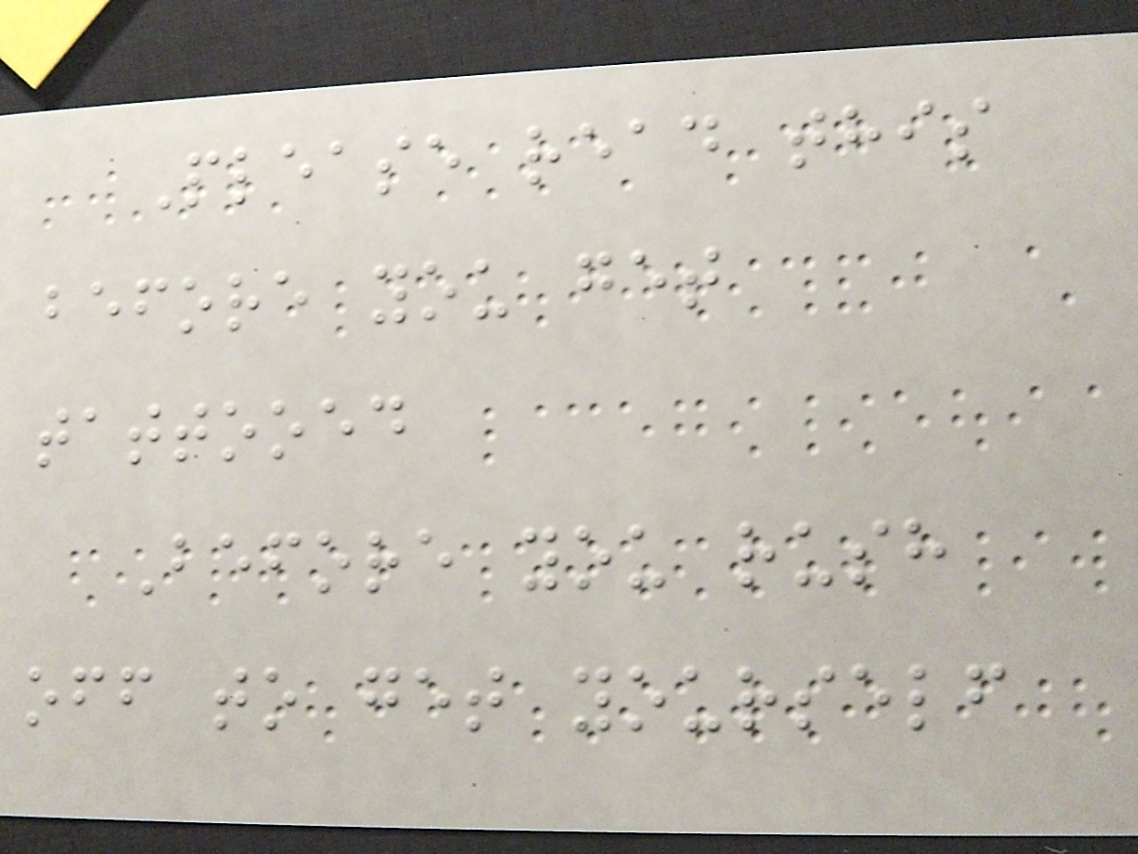Please read this
before you get
tattooed
Before you rush
off to get yourself
